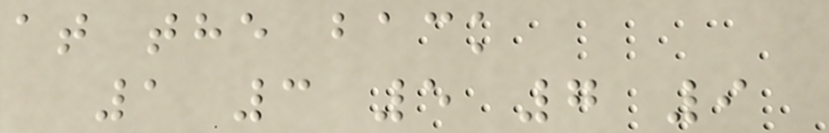at the back
1 3 5 7 9
